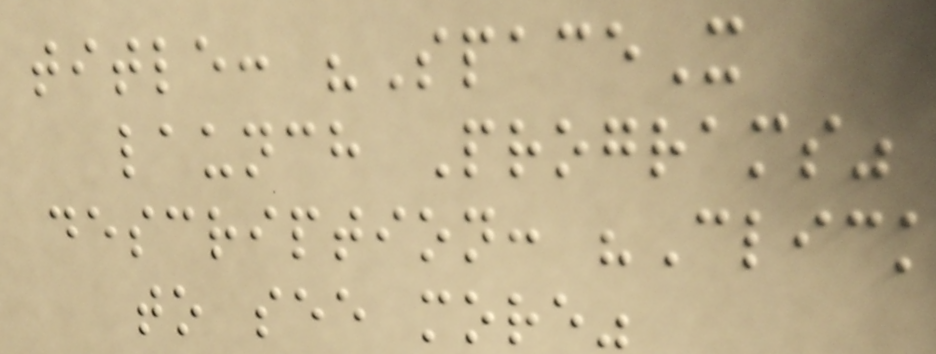title: "SpaceX
launch Programs"
description: "Click
to see more"
